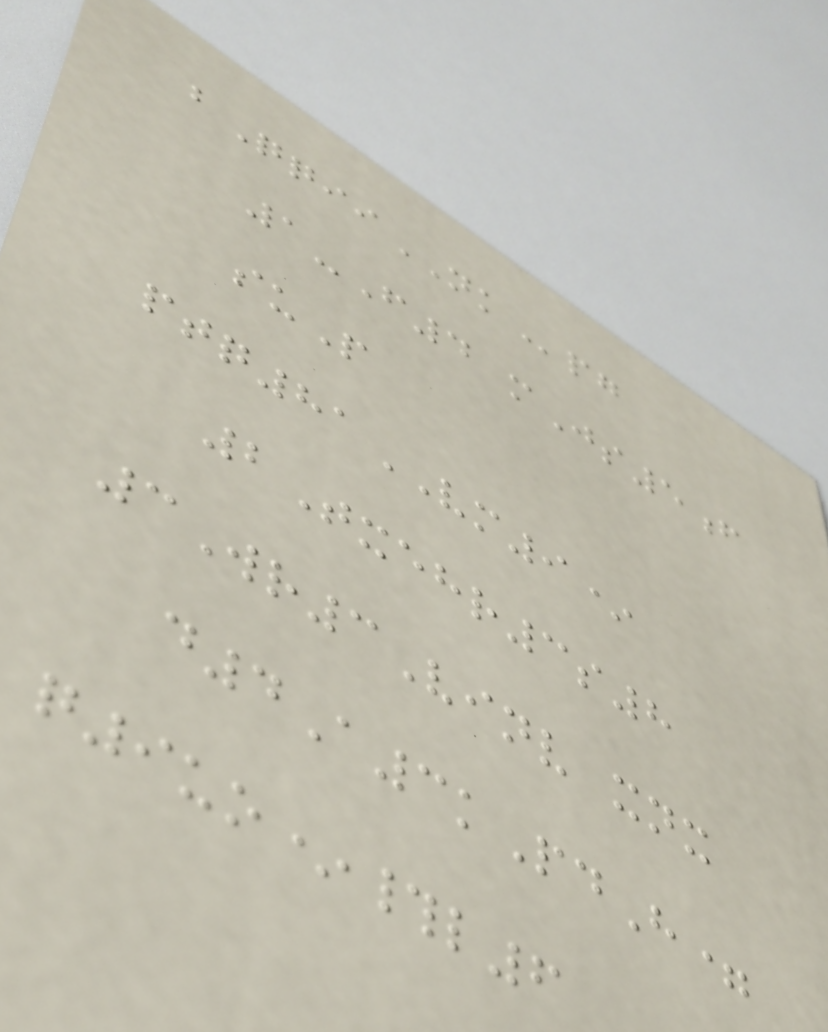bQqiiNKpg
1-F4 mJs5f
suP
ptq81VM9*
2Txehr3s8
3Wr3Vinv xnx
d4A3kPdH=
q9uo*#l6
